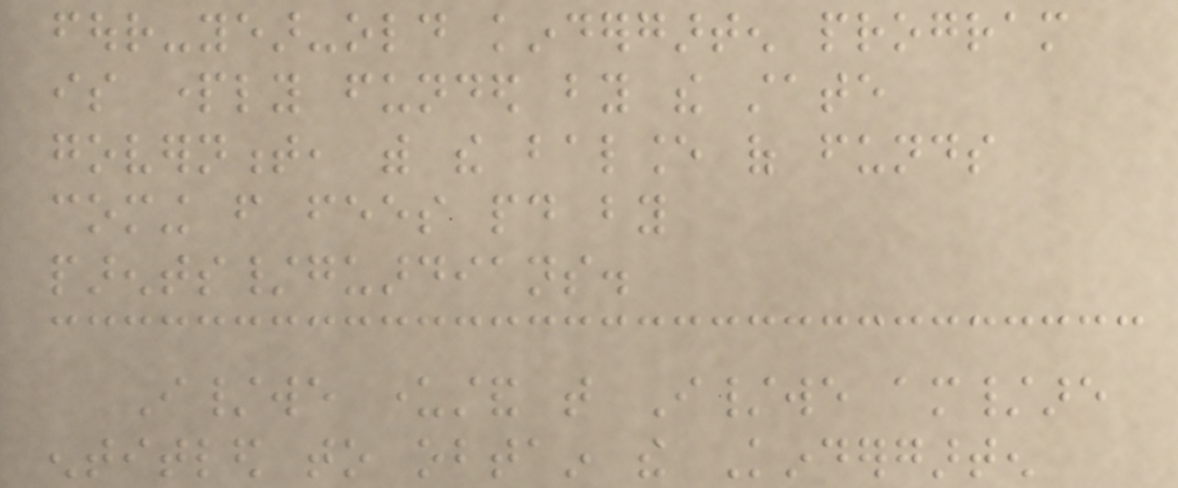four-year-old kindergarten program
is partly funded by the state
government, with the balance of funds
coming from fees paid by
parents/guardians.
I/we understand that I/we am/are
entitled to obtain the Kindergarten
